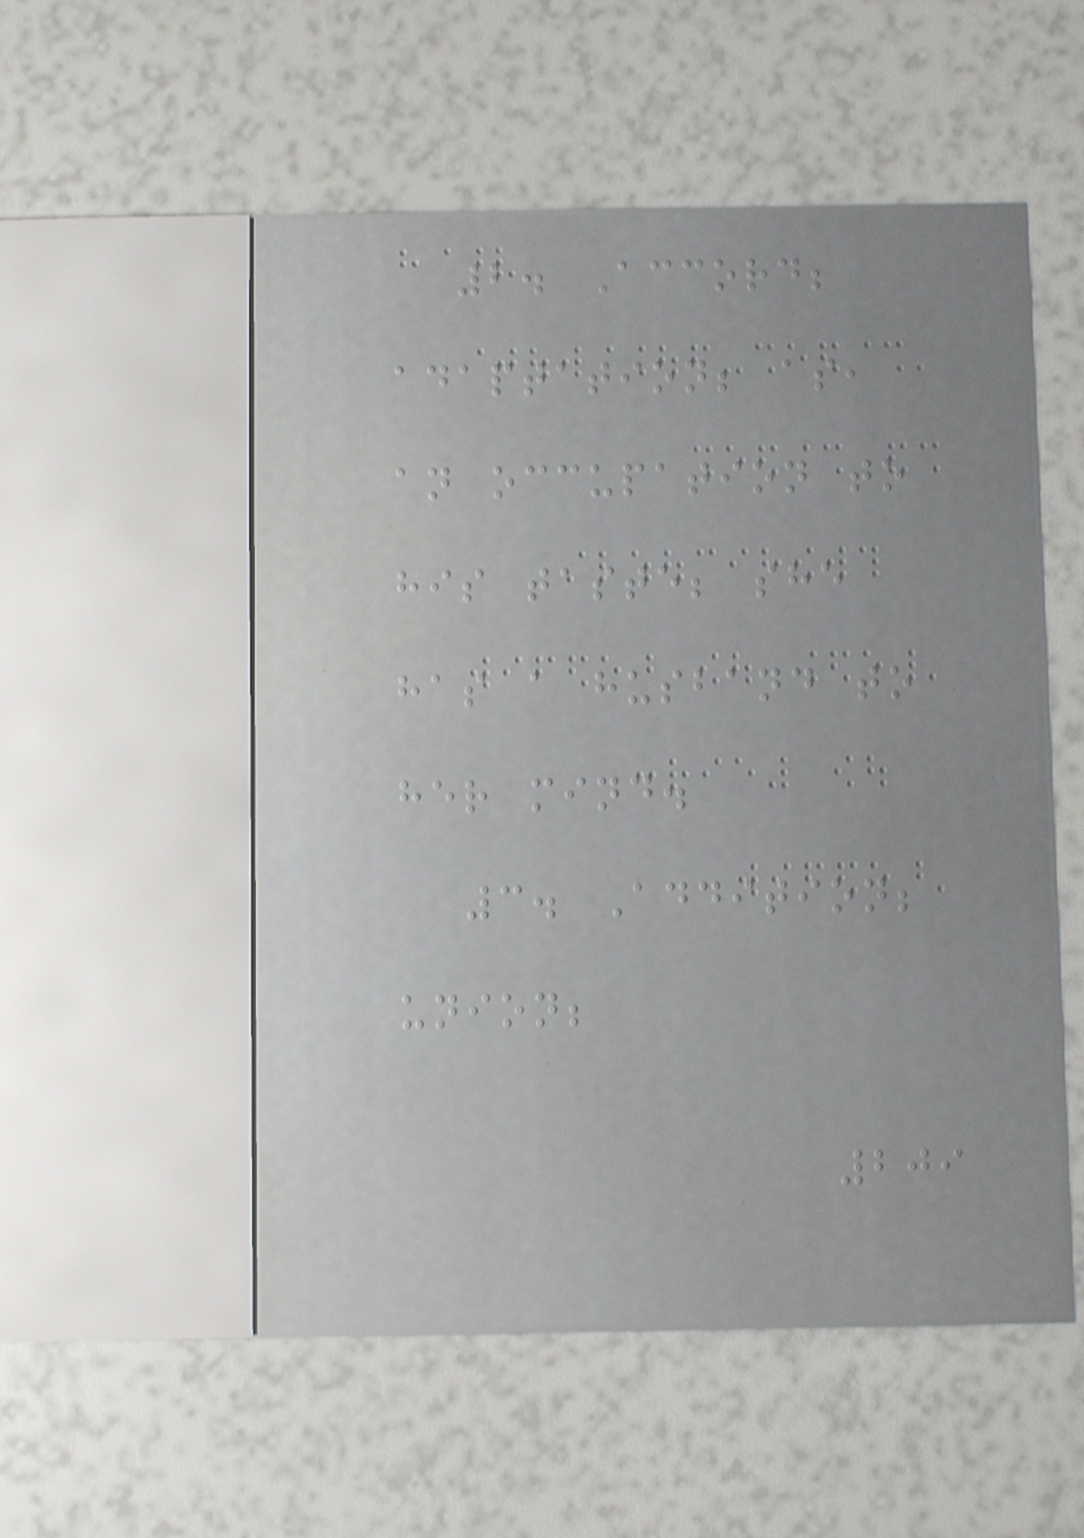2. Accord;
adaptation; as,
an occupation to
his taste; she
has a husband to
her mind.
3. Addition;
union;
209
